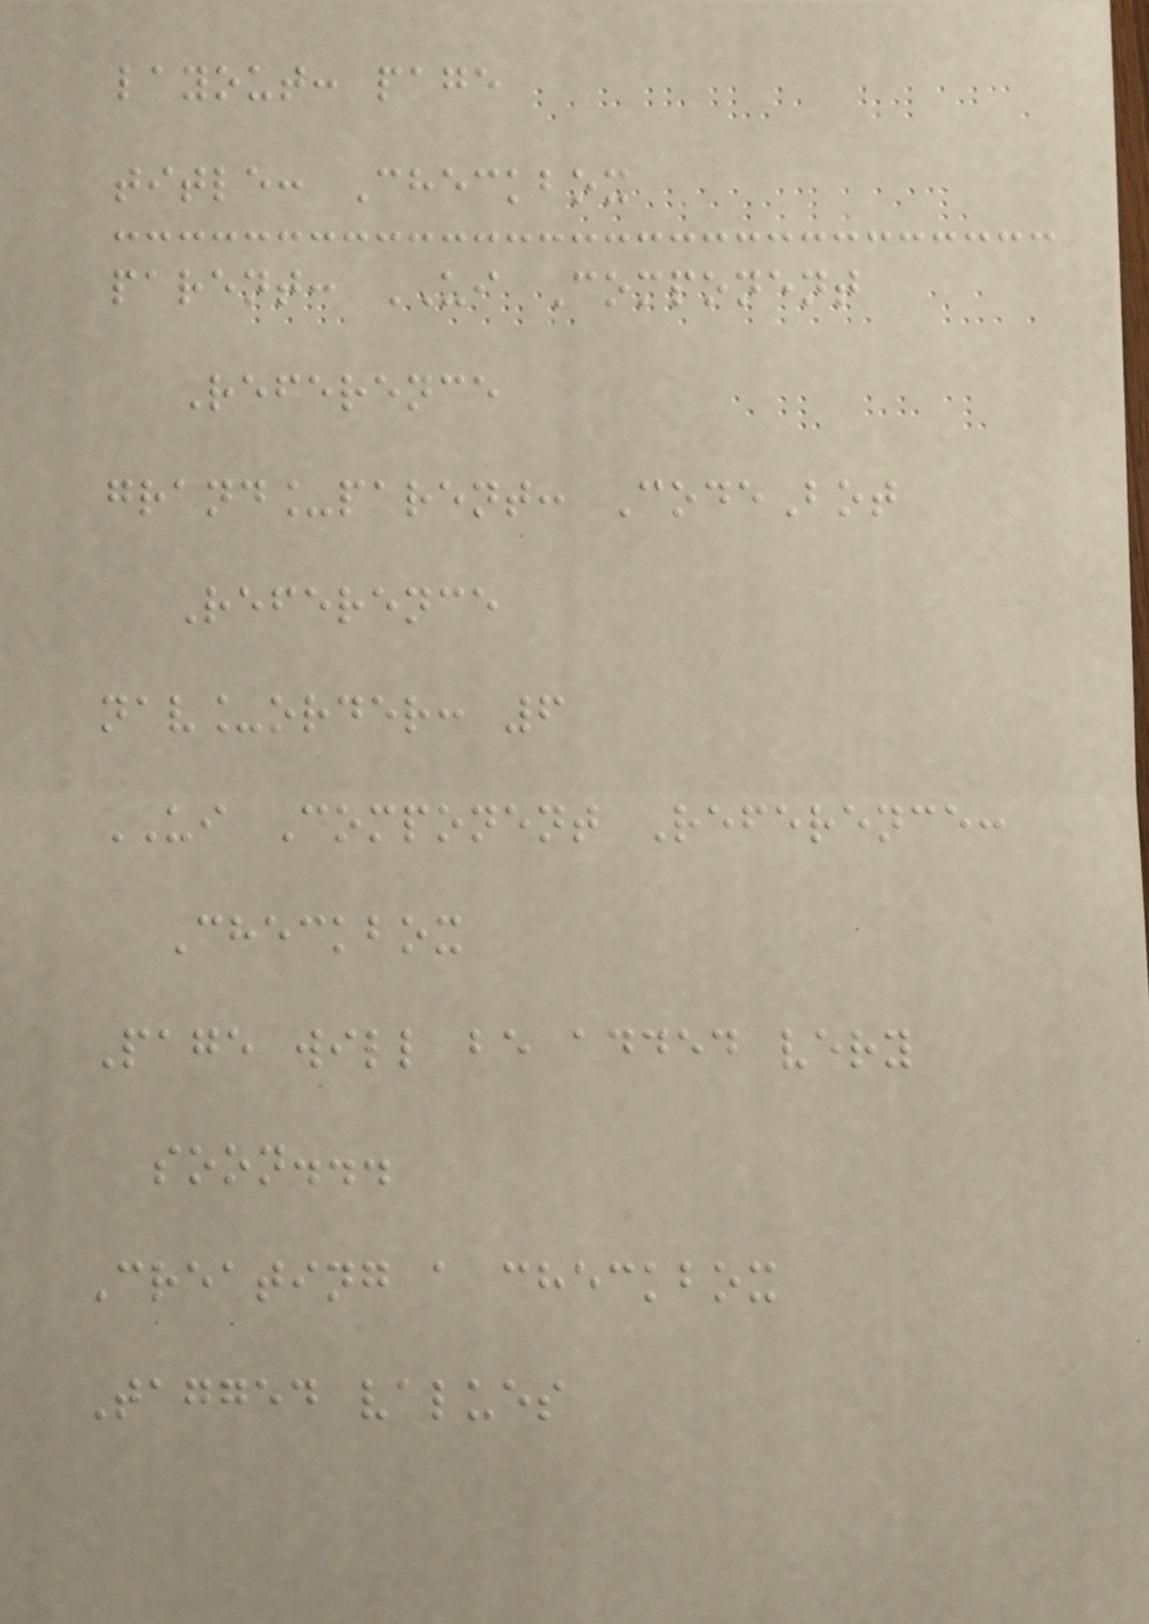layout: page
title: Checkbox
parent: UI Component
Reference
grand_parent: CodeBot
Reference
nav_order: 6
UI Component Reference:
Checkbox
Page will be added very
soon...
Creating a checkbox
Tagged values
